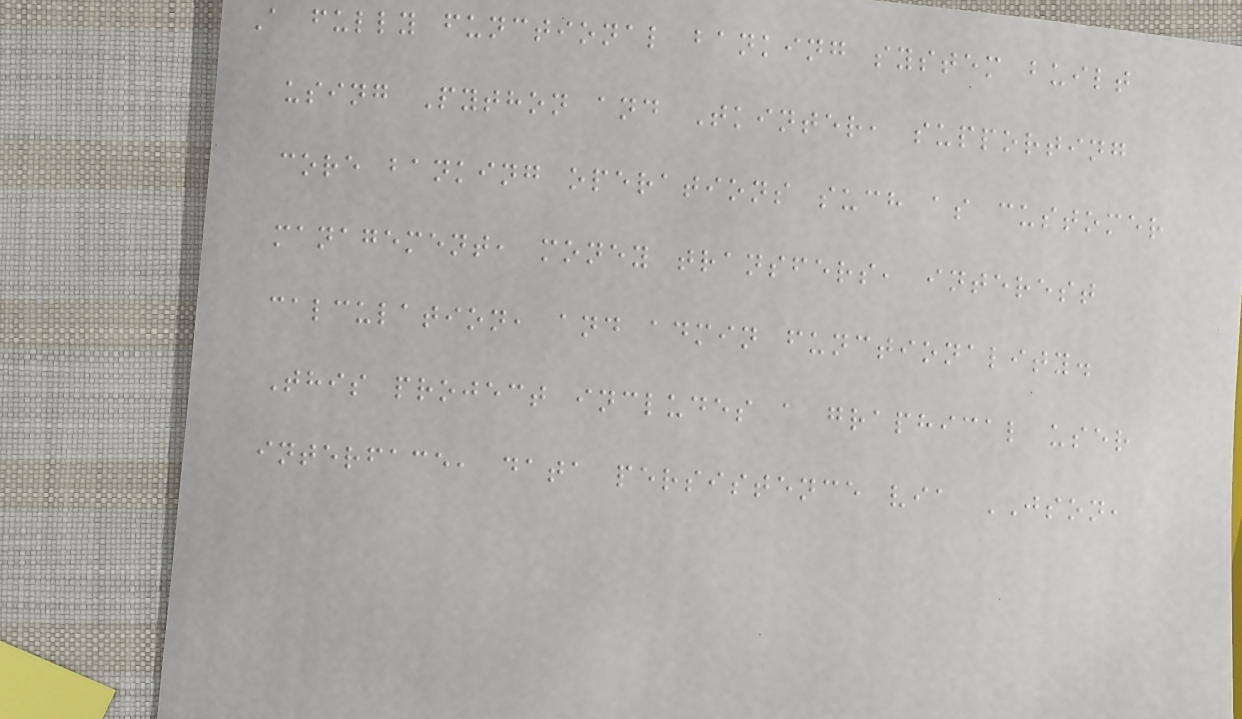A fully functional banking system built
using Python and Tkinter, supporting
core banking operations such as customer
management, money transfers, interest
calculation, and admin functionality.
This project includes a graphical user
interface, data persistence via JSON,
